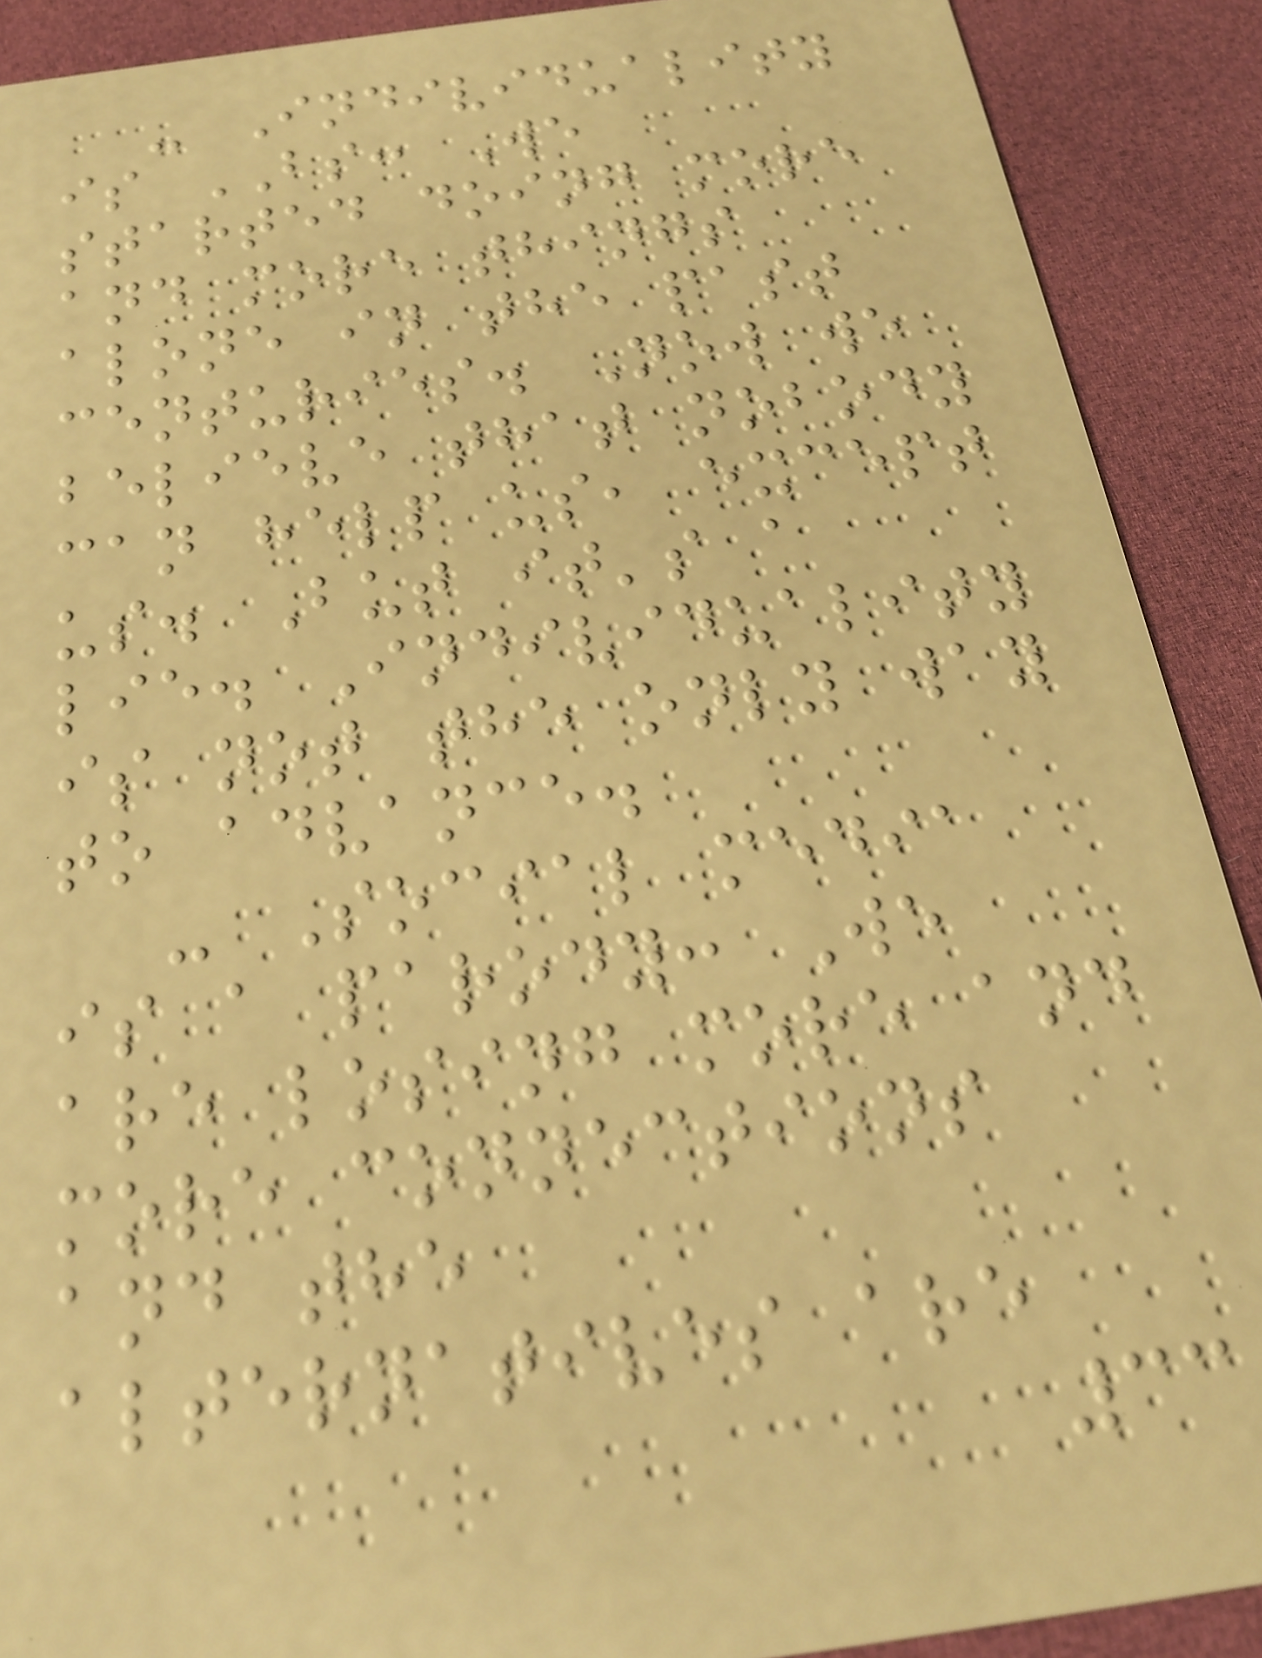- Individuality
is BS: We
started doing more
and more things
alone in the past
centuries. Now we
believe that nobody
can help us, except
us. But it's a
lie. Individuality
is not the only way
to advance.
- Social media
is a parody: We
are losing more and
more connections
and the
alternatives are
33
